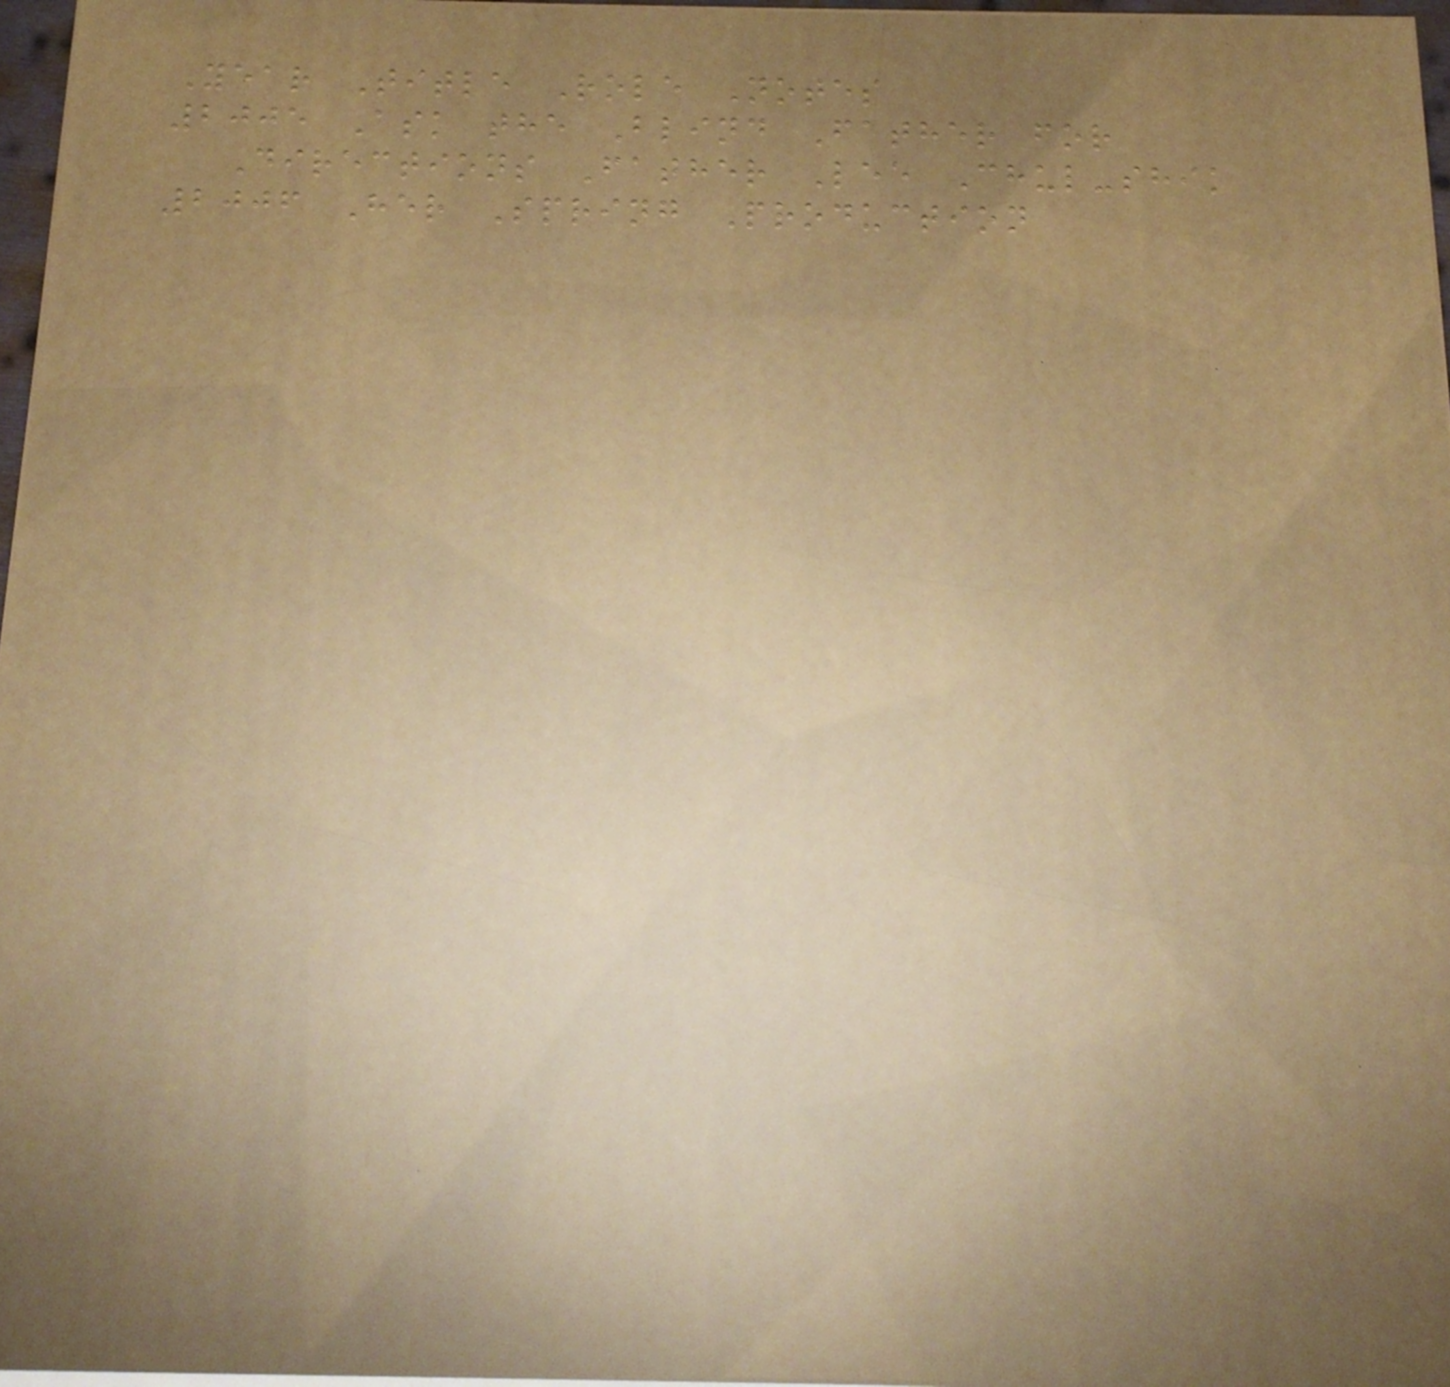Year Title Role Notes
2005 Ask the Blind Father for
Directions Father Lee Chul-shik
2006 Her Spring Production
